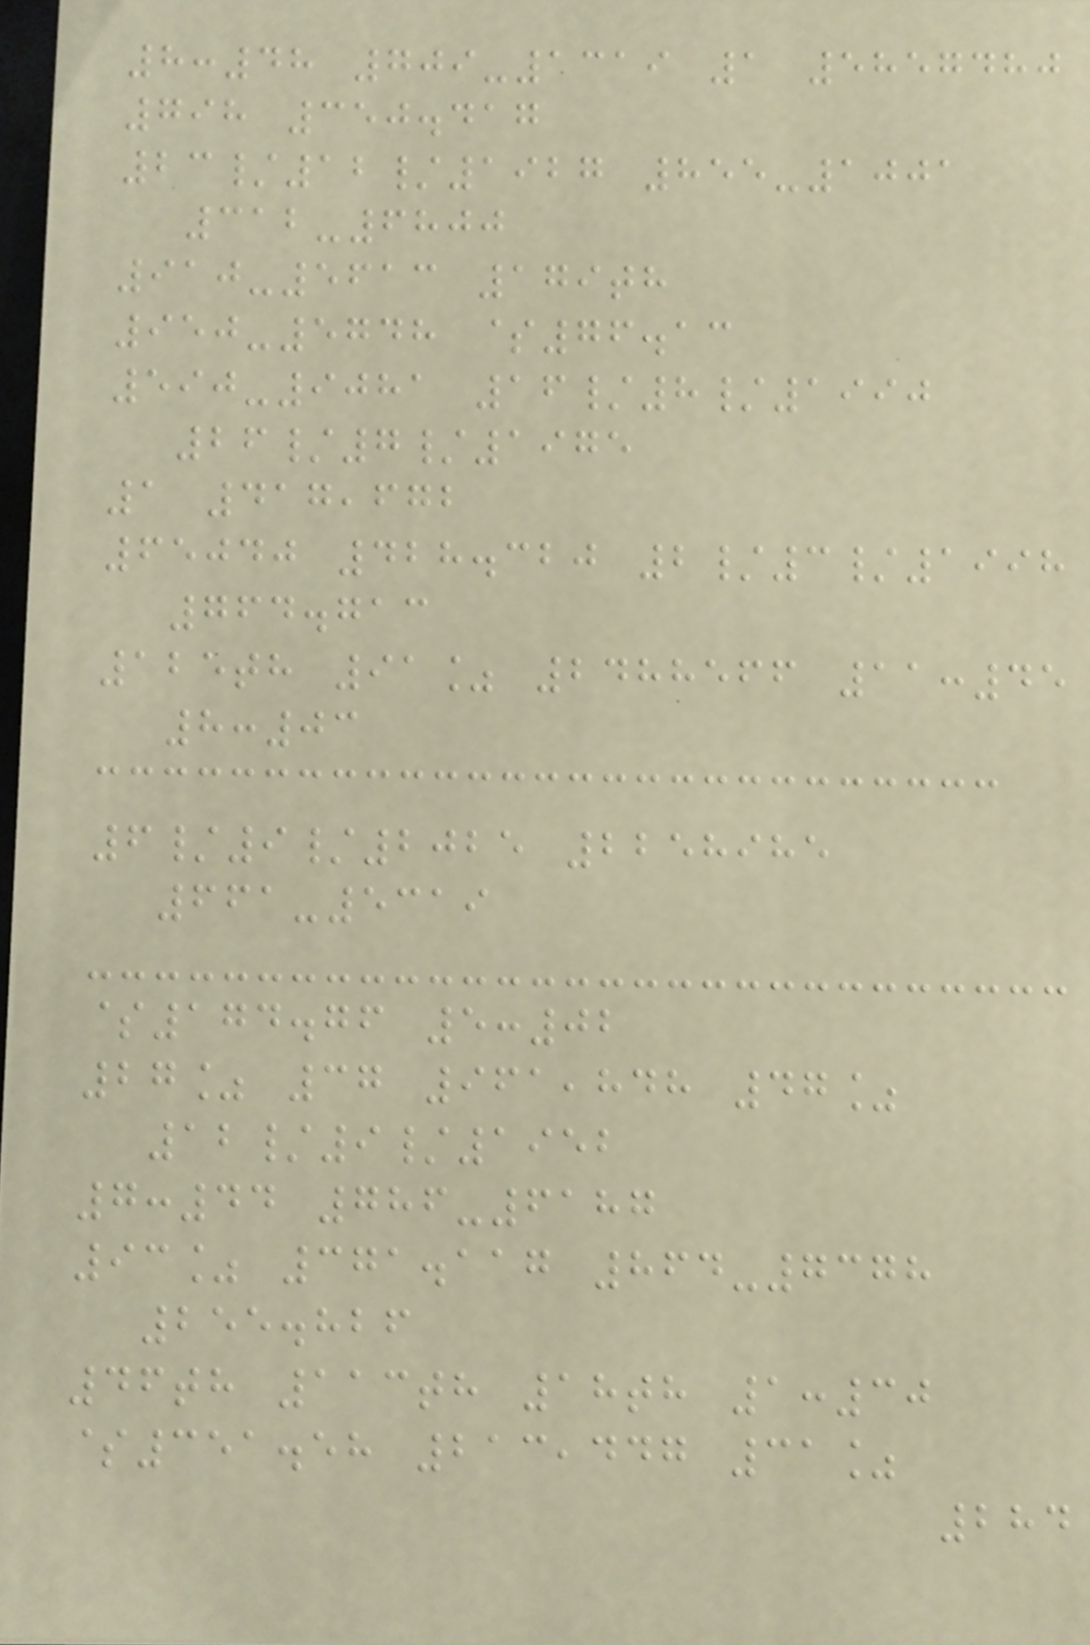8:48 709-1319 1 5857480
798 350.417
23/12/1927 855-1001
312-6800
910-5613 179th
950-5748 $76.13
590-9081 16/8/1990
26/7/1975
1 417,672
65040 428.320 2/3/1998
764.713
125th 91% 2488566 11:45
8:03
6/9/2025 2258985
661-5319
$174.76 5:02
27% 37 961,848 47%
12/9/1952
7:44 786-6187
93% 371.117 864-7378
255.826
46th 113th 18th 1:30
$351.58 213,447 31%
284
